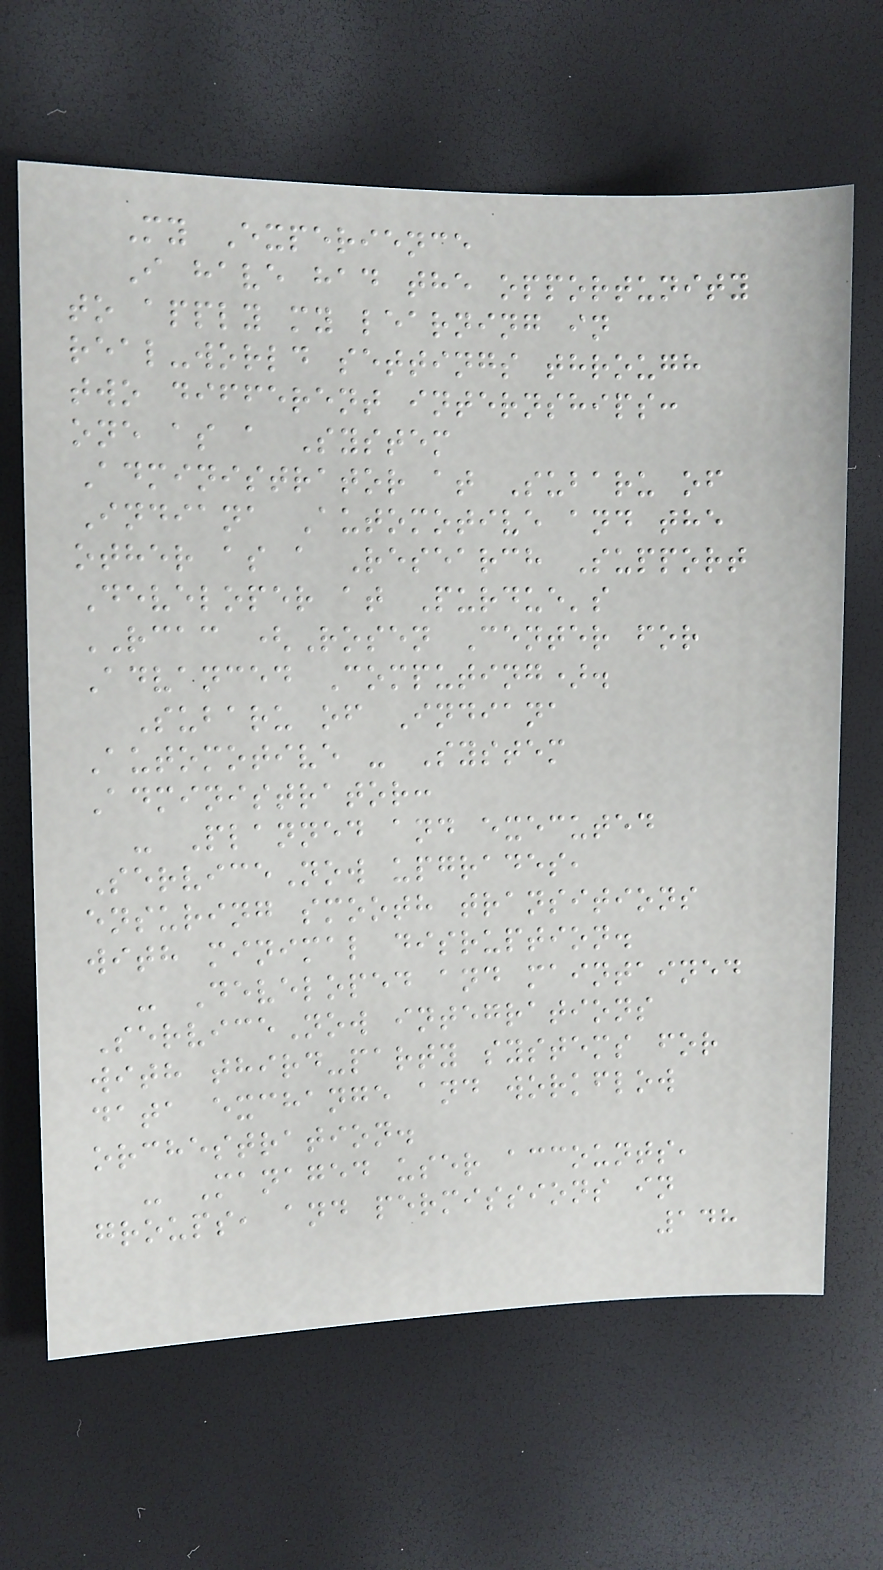My Experience
I have had the opportunity
to apply my learning in
real-world settings through
two different internships:
one as a System
Administrator at Subaru of
Indiana Automotive and the
other as a Research Support
Developer at Purdue's
RCAC (Rosen Center for
Advanced Computing).
Subaru of Indiana
Automotive - System
Administrator:
- Planned and executed
ServiceNow upgrades,
ensuring smooth transitions
with minimal disruption.
- Developed and maintained
ServiceNow integrations
with third-party systems for
data exchange and workflow
orchestration.
- Managed user accounts,
groups, and permissions in
148
